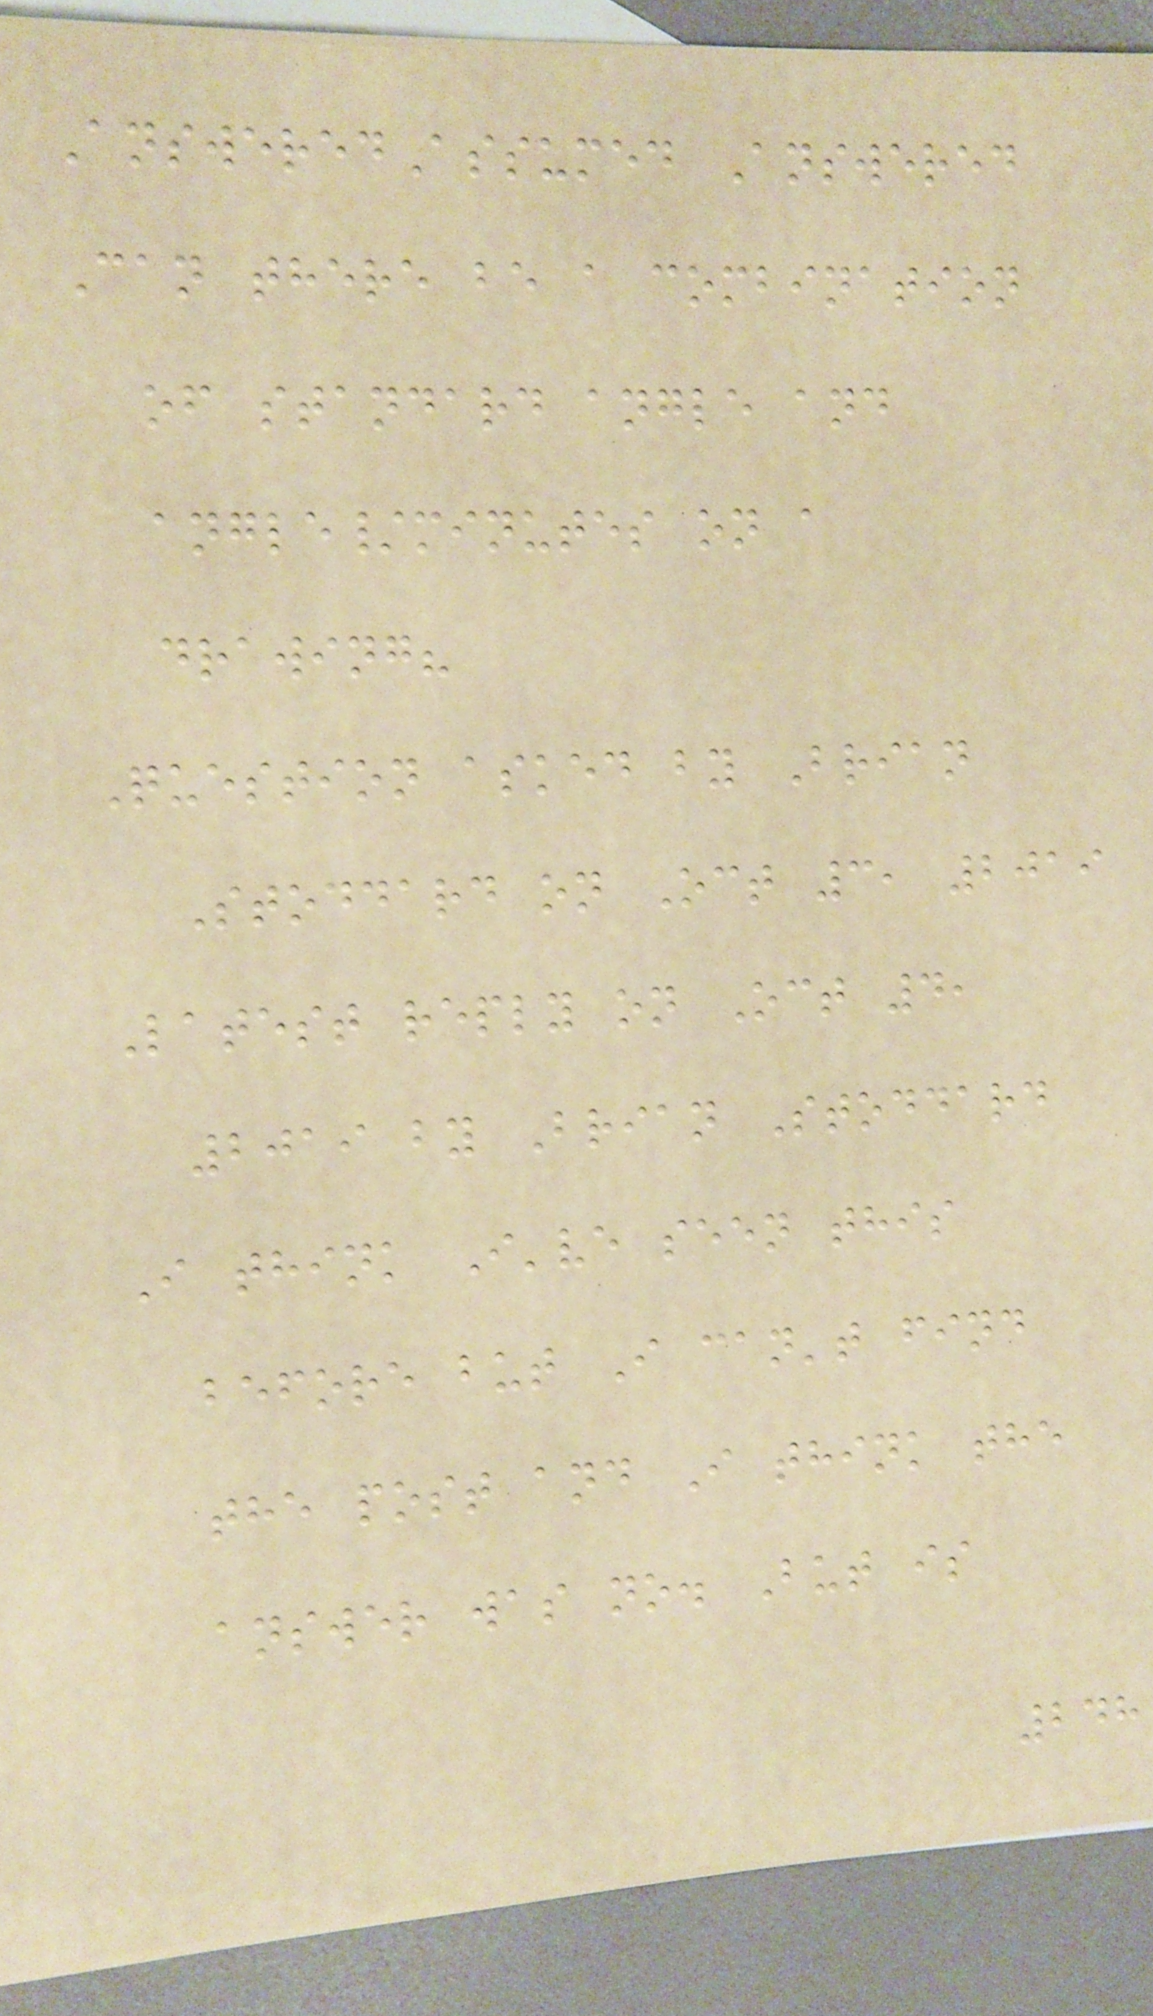AnsweredAssumed Answered
Can there be a combination
of standard angle and
angle/minutes on a
drawing?
Question asked by Brian
Stoddard on Oct 3, 2019
Latest reply on Oct 4,
2019 by Brian Stoddard
I think I've seen this
before but I can't find
the post and I think the
answer was no. But is
248
